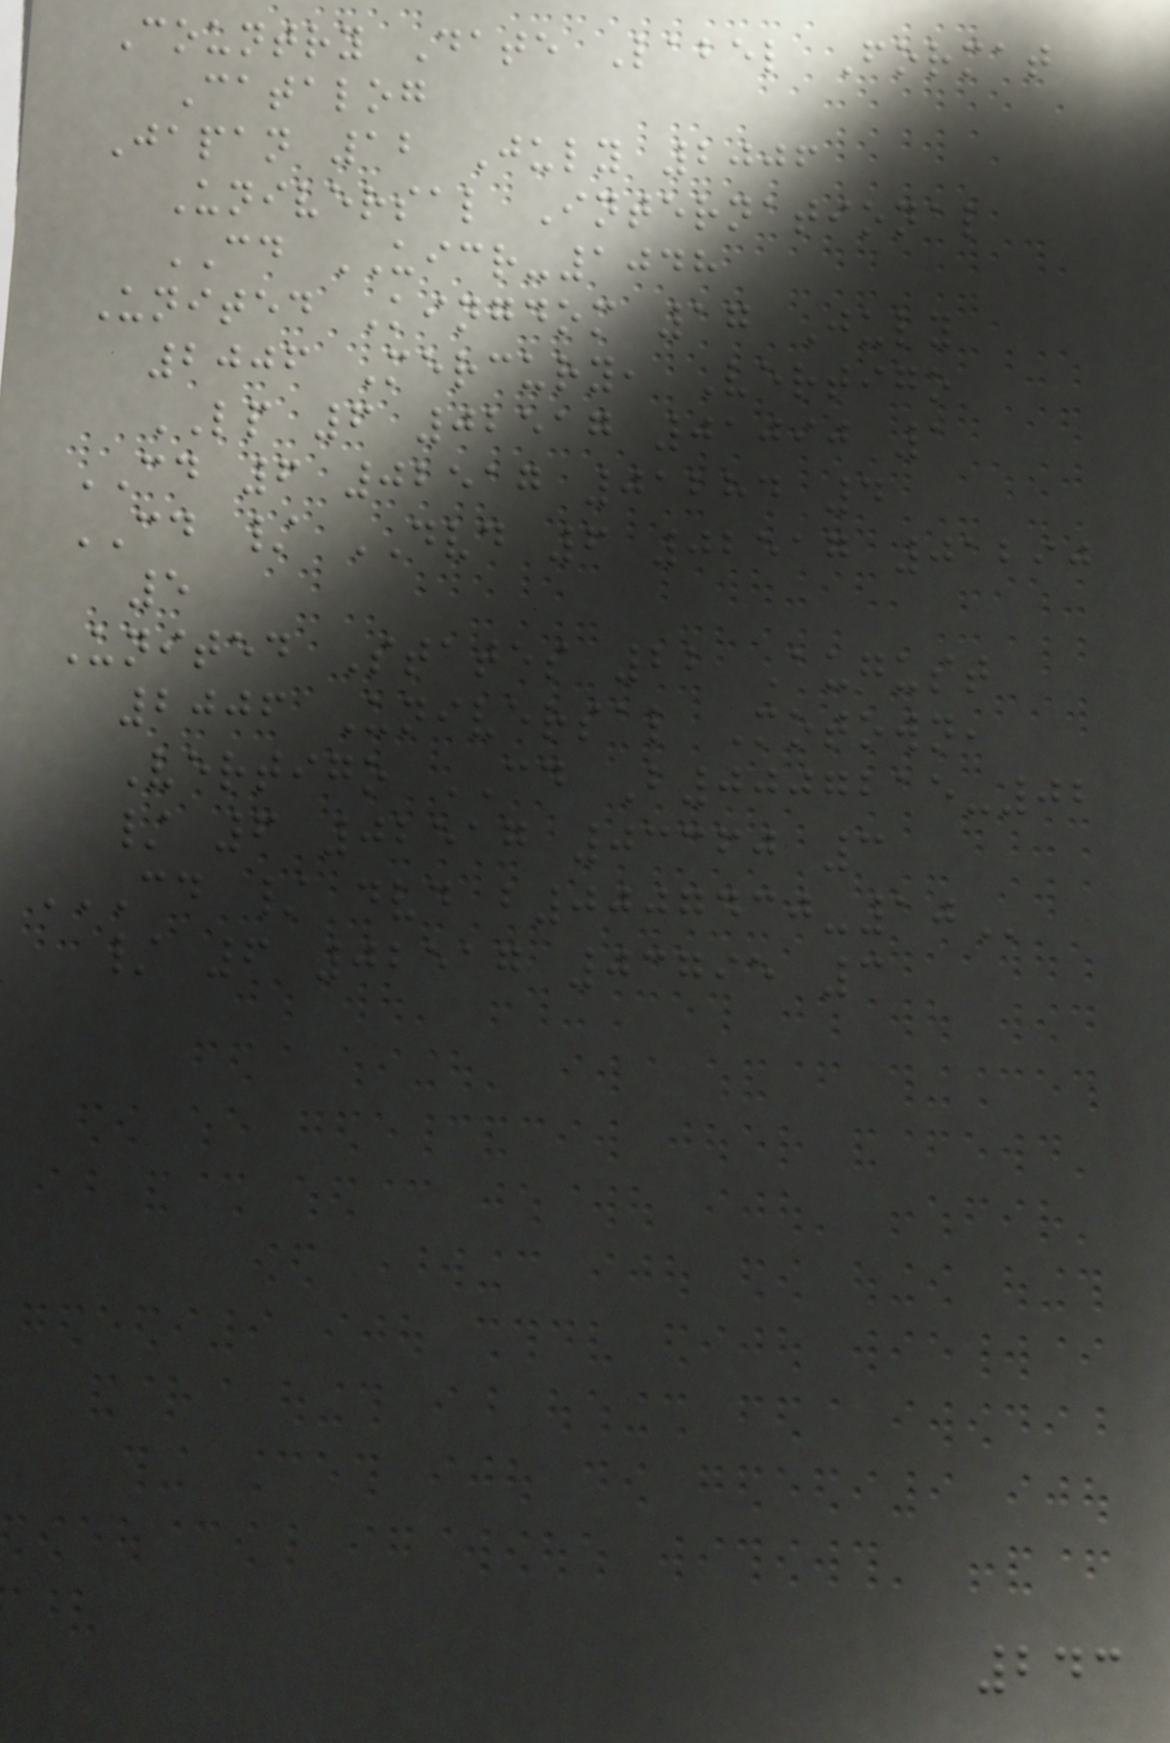Country Date Label Format
Catalog
Japan 12 July 2006
Universal International
CD UICR-1048
United Kingdom 17 July
2006 Mercury, Vertigo
LP 6 02517 01090 1
CD 6 02517 01284 4
CD / DVD 6 02517 01290
5
United States 22 August
2006 Universal Motown,
Vertigo CD B0007215-02
/ 6 02517 03360 3
CD / DVD B0007430-10
/ 6 02517 03795 3
243
